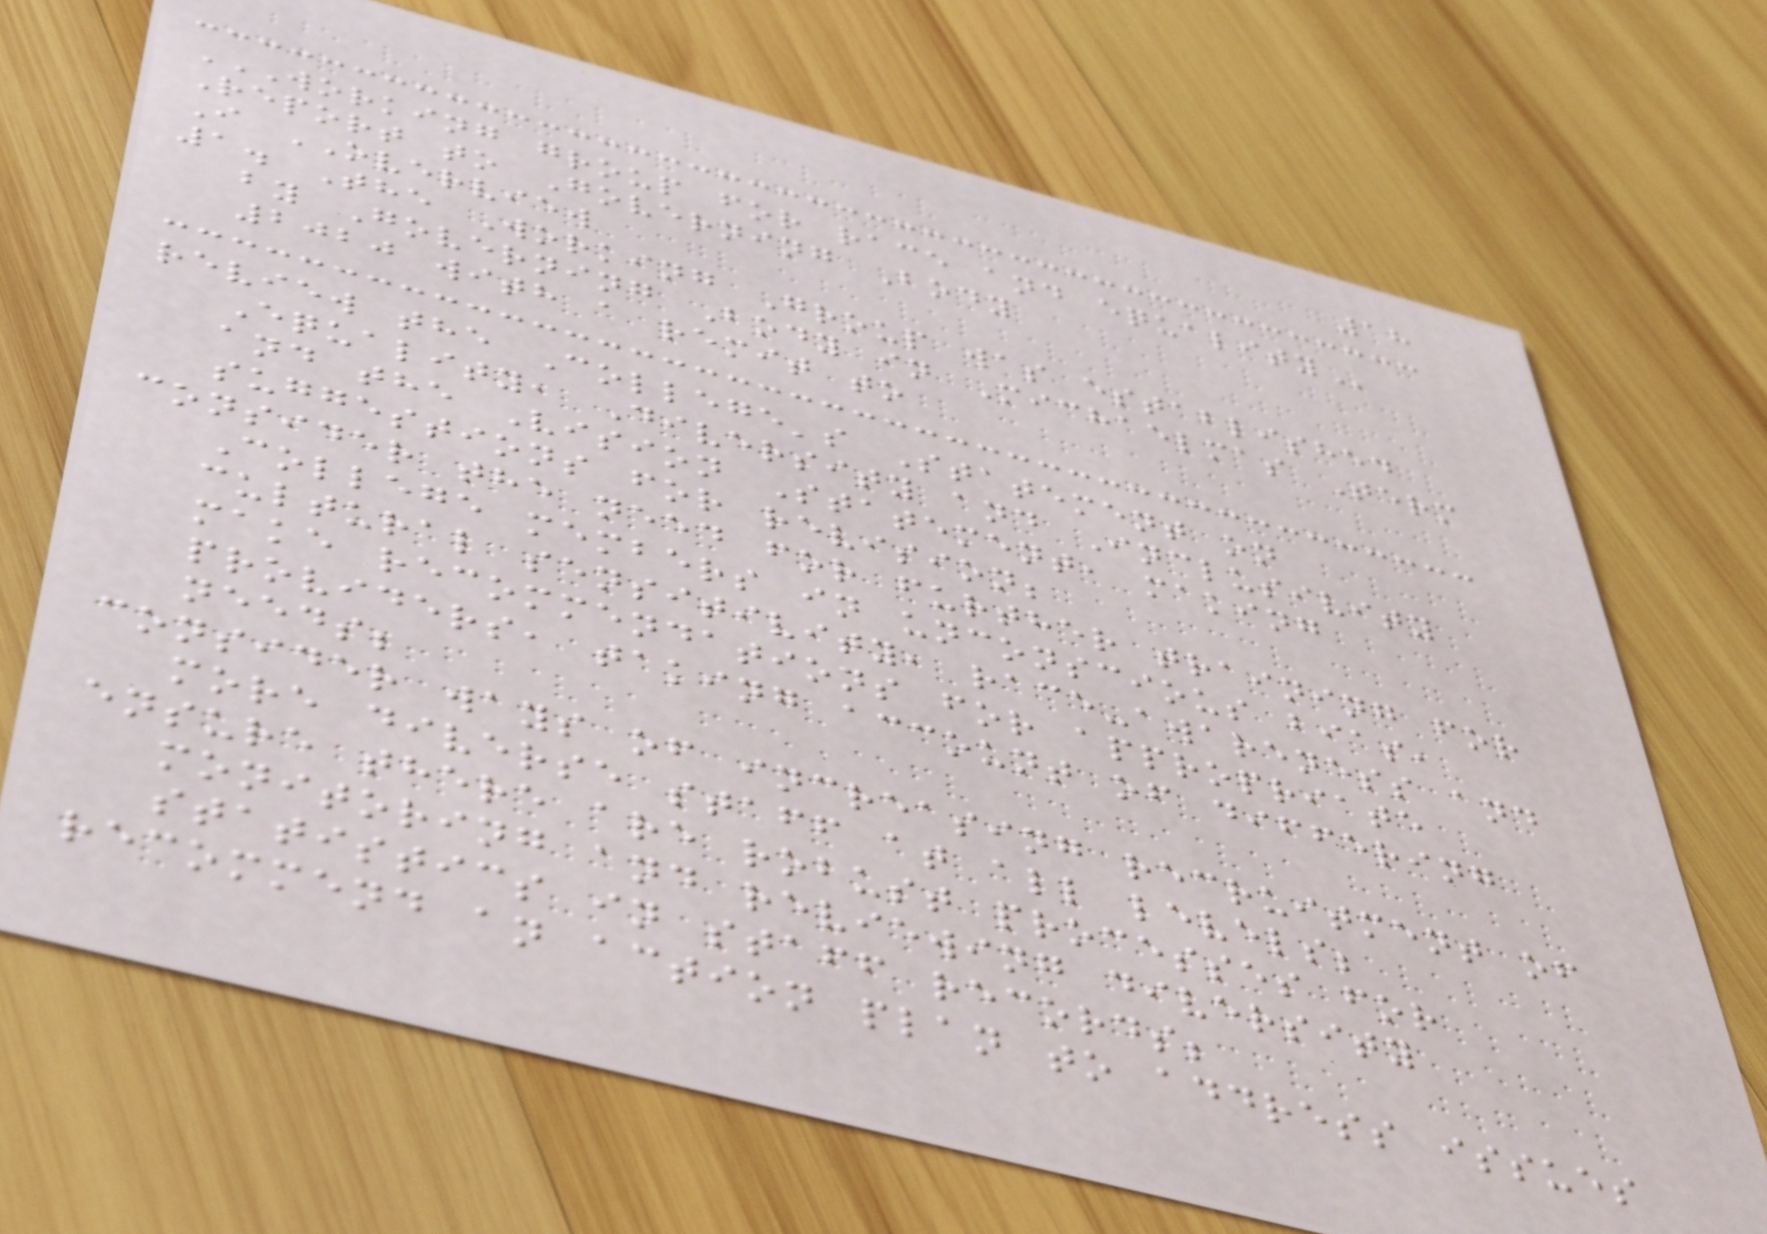18
WORKING GROUP FOR RACE AND EQUALITY
Report to Governing Body
I OVERVIEW
1. The Working Group was established
by Governing Body in Michaelmas Term
2020 with a remit to
review the College's Statement on
Equality, Diversity and Inclusivity
and the Vision Statement, making
suggestions for revision;
consider the need for further training for
College members in unconscious bias,
cultural sensitivity, race-awareness and
make recommendations for appropriate
providers, taking account of differing
needs;
consider ways of increasing recruitment of
more diverse staff at all levels;
ensure there are robust processes for
monitoring and reviewing diversity
statistics in staff records;
recommend an action plan to address issues
